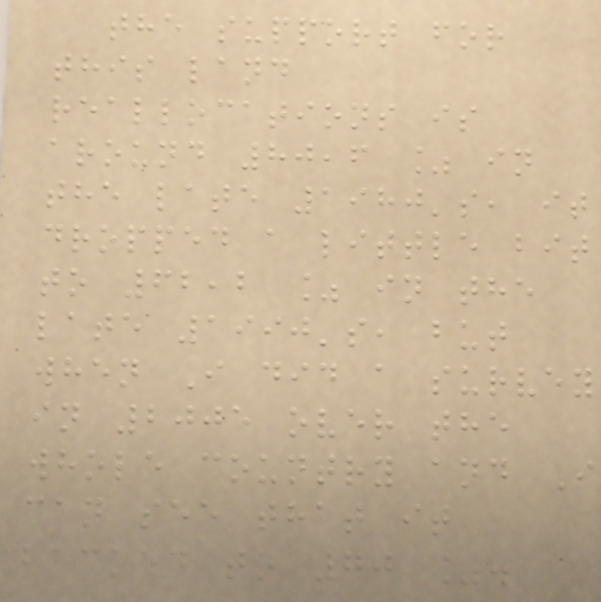the support for
this land
reallocations is
around 80,6 % in
the late 1980's, it
dropped a little bit
to 62,2 % in the
late 1990's, but
when I did a survey
in 2005 over the
whole country and I
can see that it
backed to 70 %.
